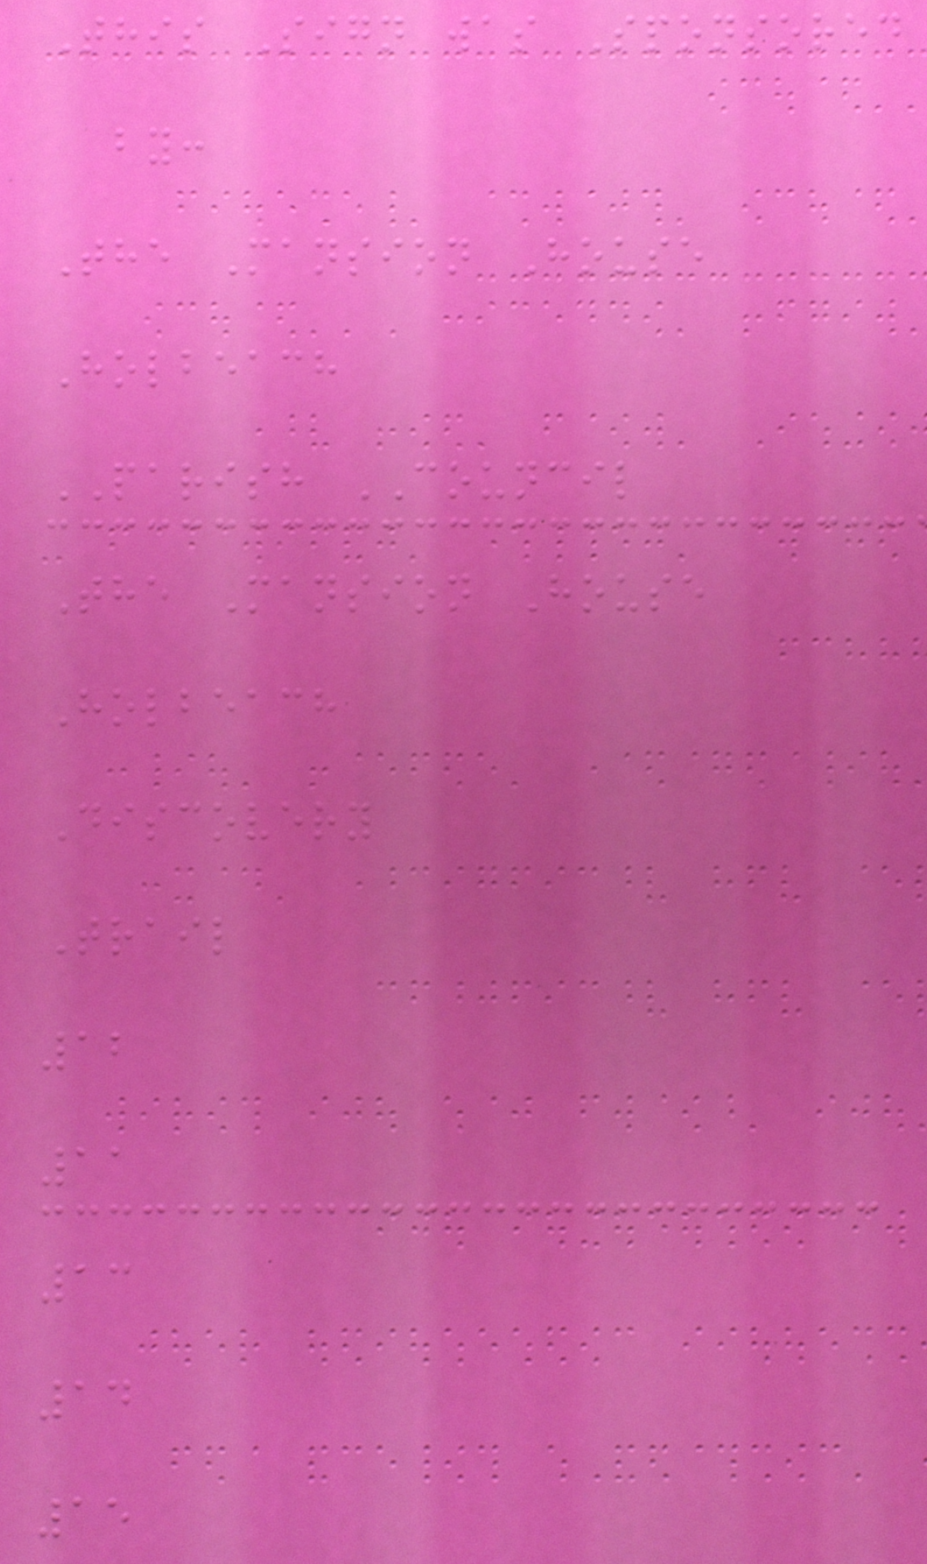This Sign was Sponsored
by:
The Mansion House
Holbeach
PARISH COUNCIL
The Mansion House
Holbeach
Discovery
Trail
12
11
13
14
15
